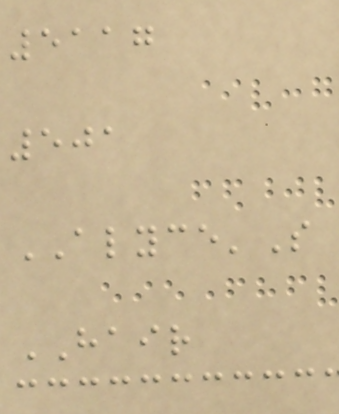5117
501
ALYCE'S
HAIR
